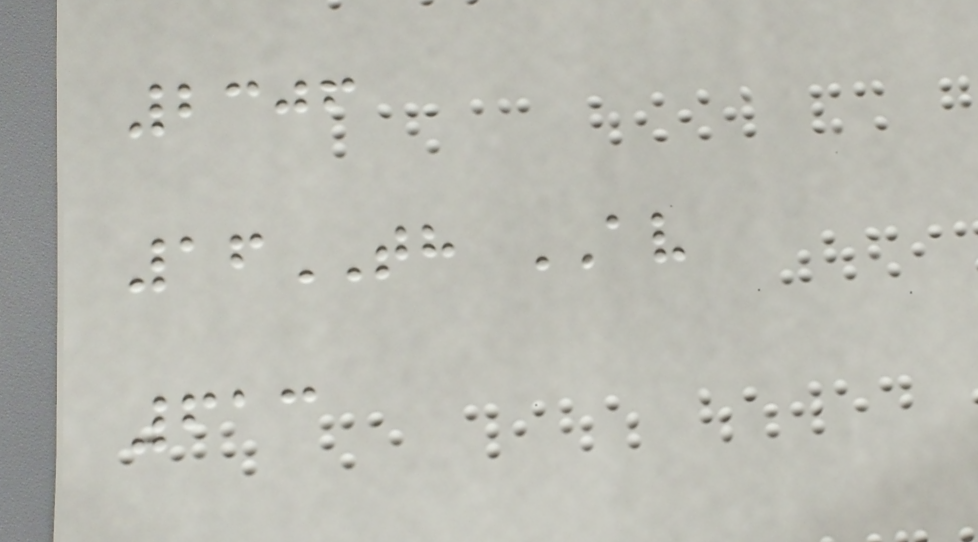2306
16TH AV
613
